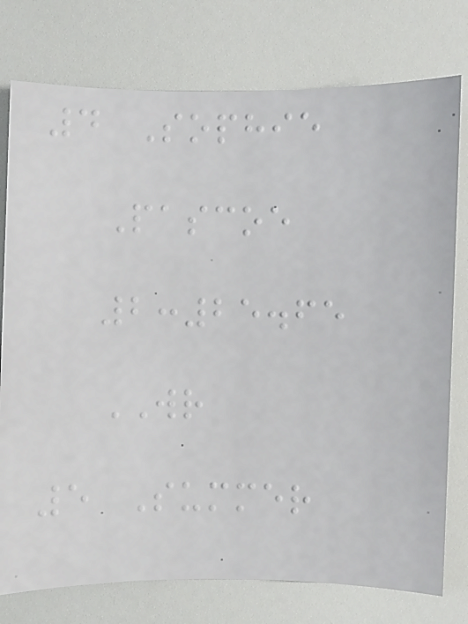4 Sophie
Pascoe
2:25.65
WR
5 Summer
